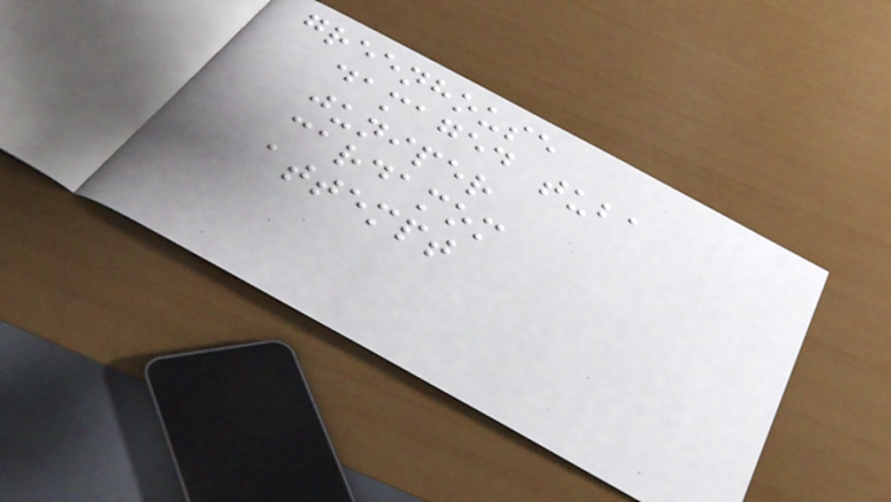greenhouse
damaged tuba
juniper
cardamom
attempt
